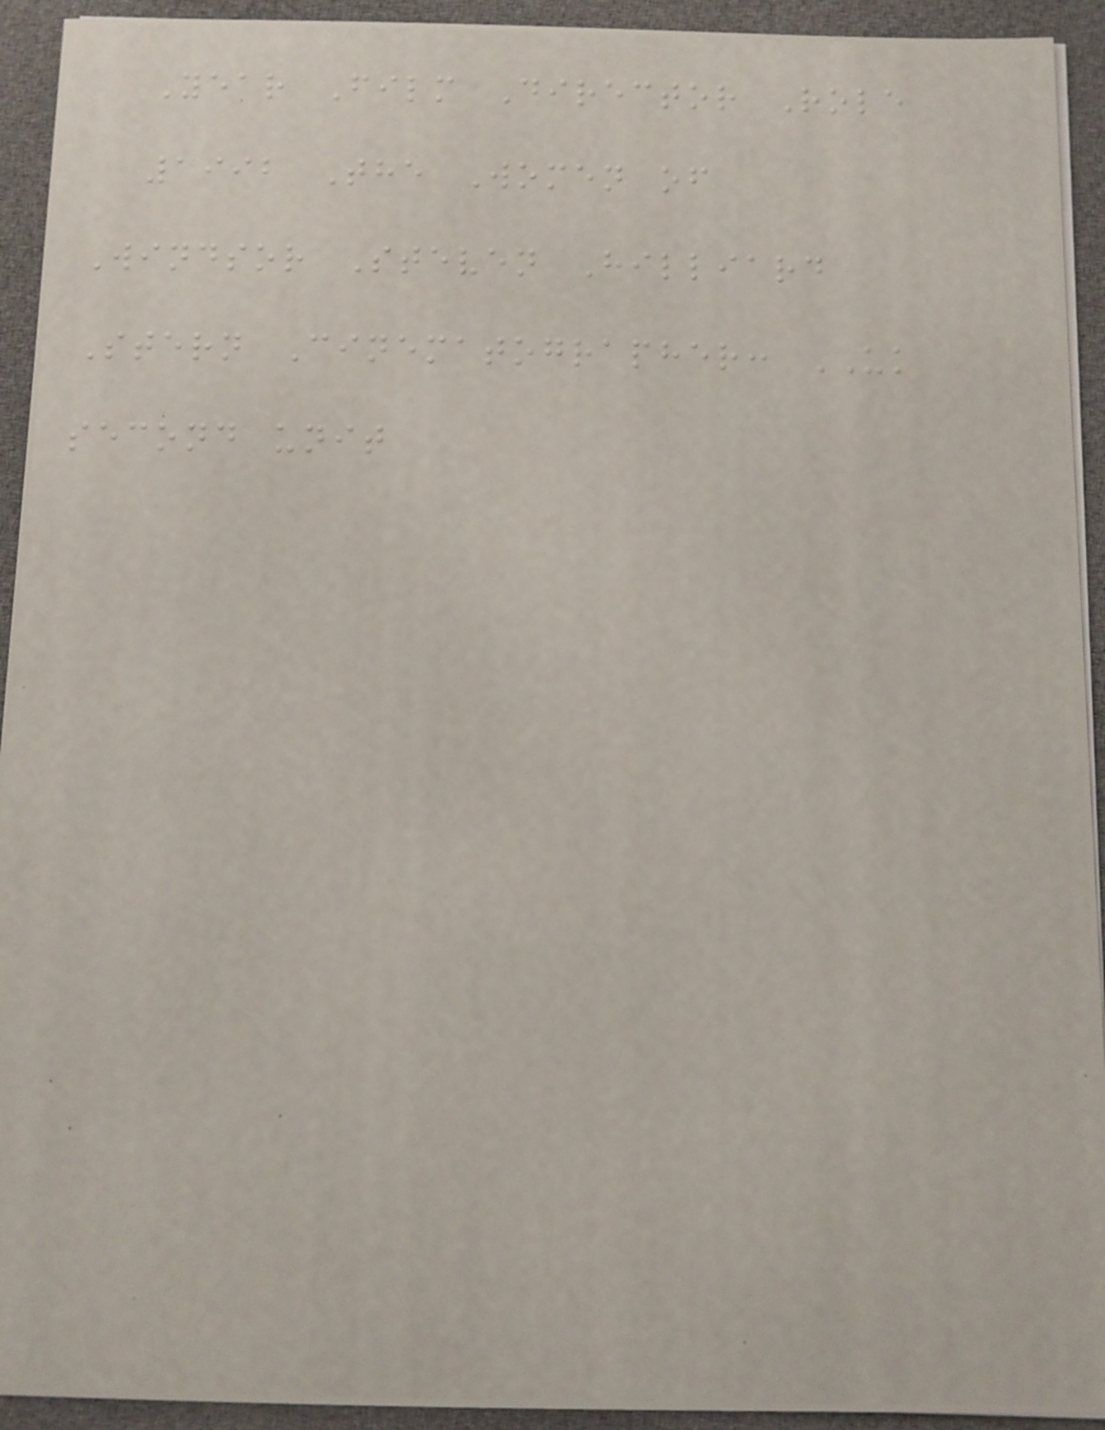Year Film Director Role
1992 The Women of
Windsor Steven Hilliard
Stern Cinematographer: UK
second unit
